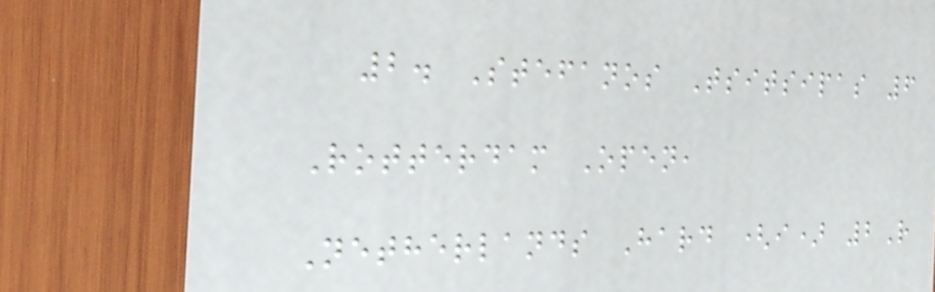2. Stefanos Tsitsipas 6
Rotterdam Open,
Netherlands Hard (i) 2R
